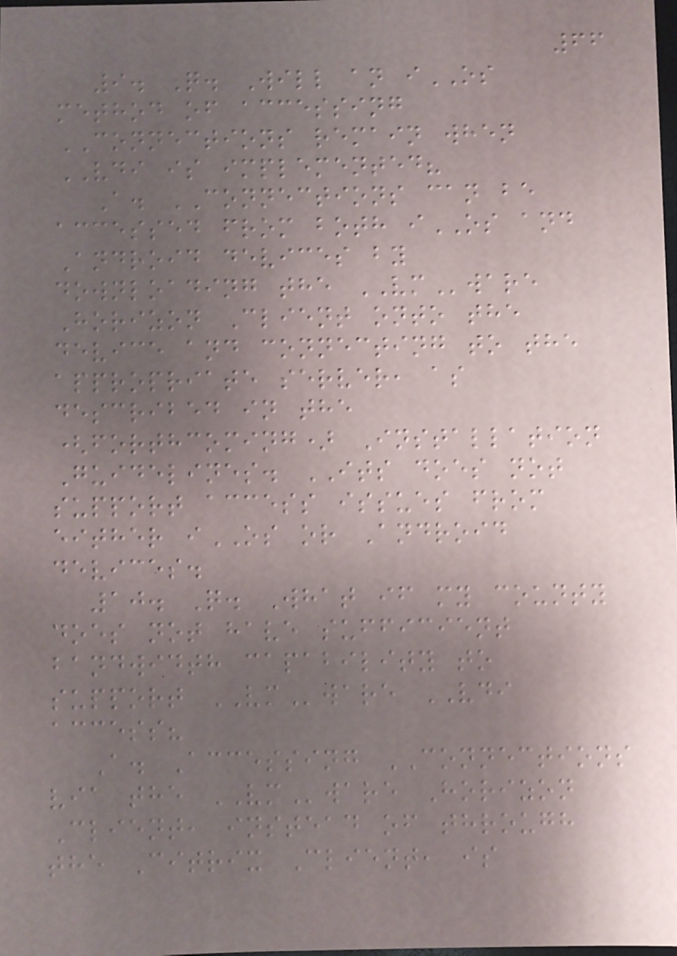66
9. Q. Will an iOS
method of accessing
CONNECTIONS remain when
VDI is implemented?
A. CONNECTIONS can be
accessed from both iOS and
Android devices by
downloading the VMware
Horizon Client onto the
device and connecting to the
appropriate server, as
described in the
(forthcoming) Installation
Guidelines. ITS does not
support access issues from
either iOS or Android
devices.
10. Q. What if my county
does not have sufficient
bandwidth capability to
support VMware VDI
access?
A. Accessing CONNECTIONS
via the VMware Horizon
Client, instead of through
the Citrix Client, is
